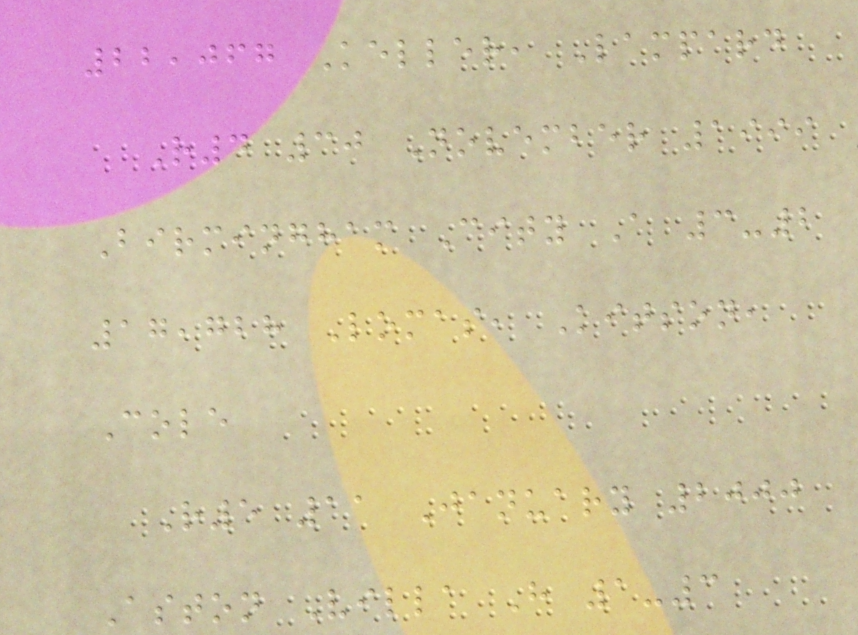22,067 Keller, Lampard
R4 30 November 1999
Birmingham City A 3-2
17,728 Lomas, Kitson,
Cole
R5 11 January 2000
Aston Villa H 1-3
